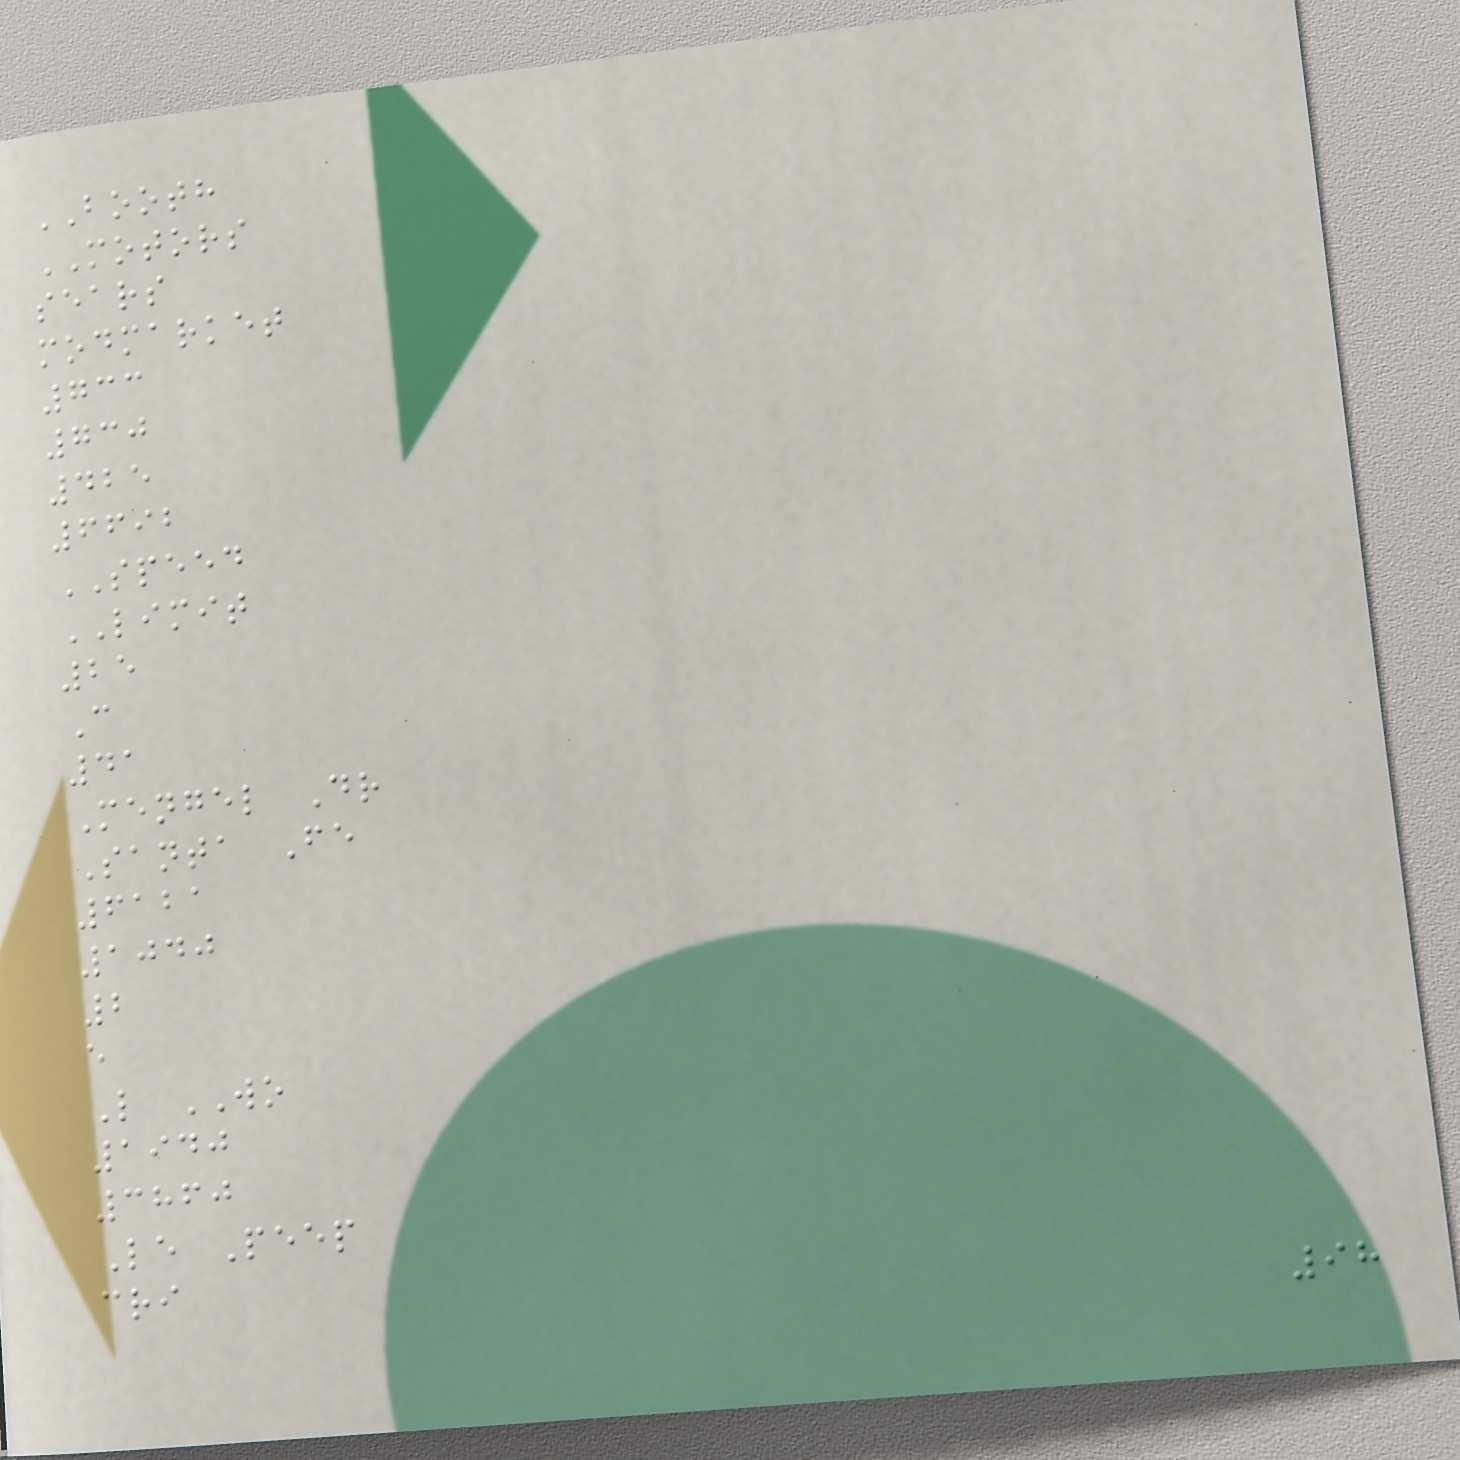BOOTH
MOTORS
sears
modmarket
733
730
425
6692
SPEED
LIMIT
25
C
41
Mengel Dr
Santa Fe
6121
1040
2
e
L WO
1940
3860
Le Peep
cri
98
